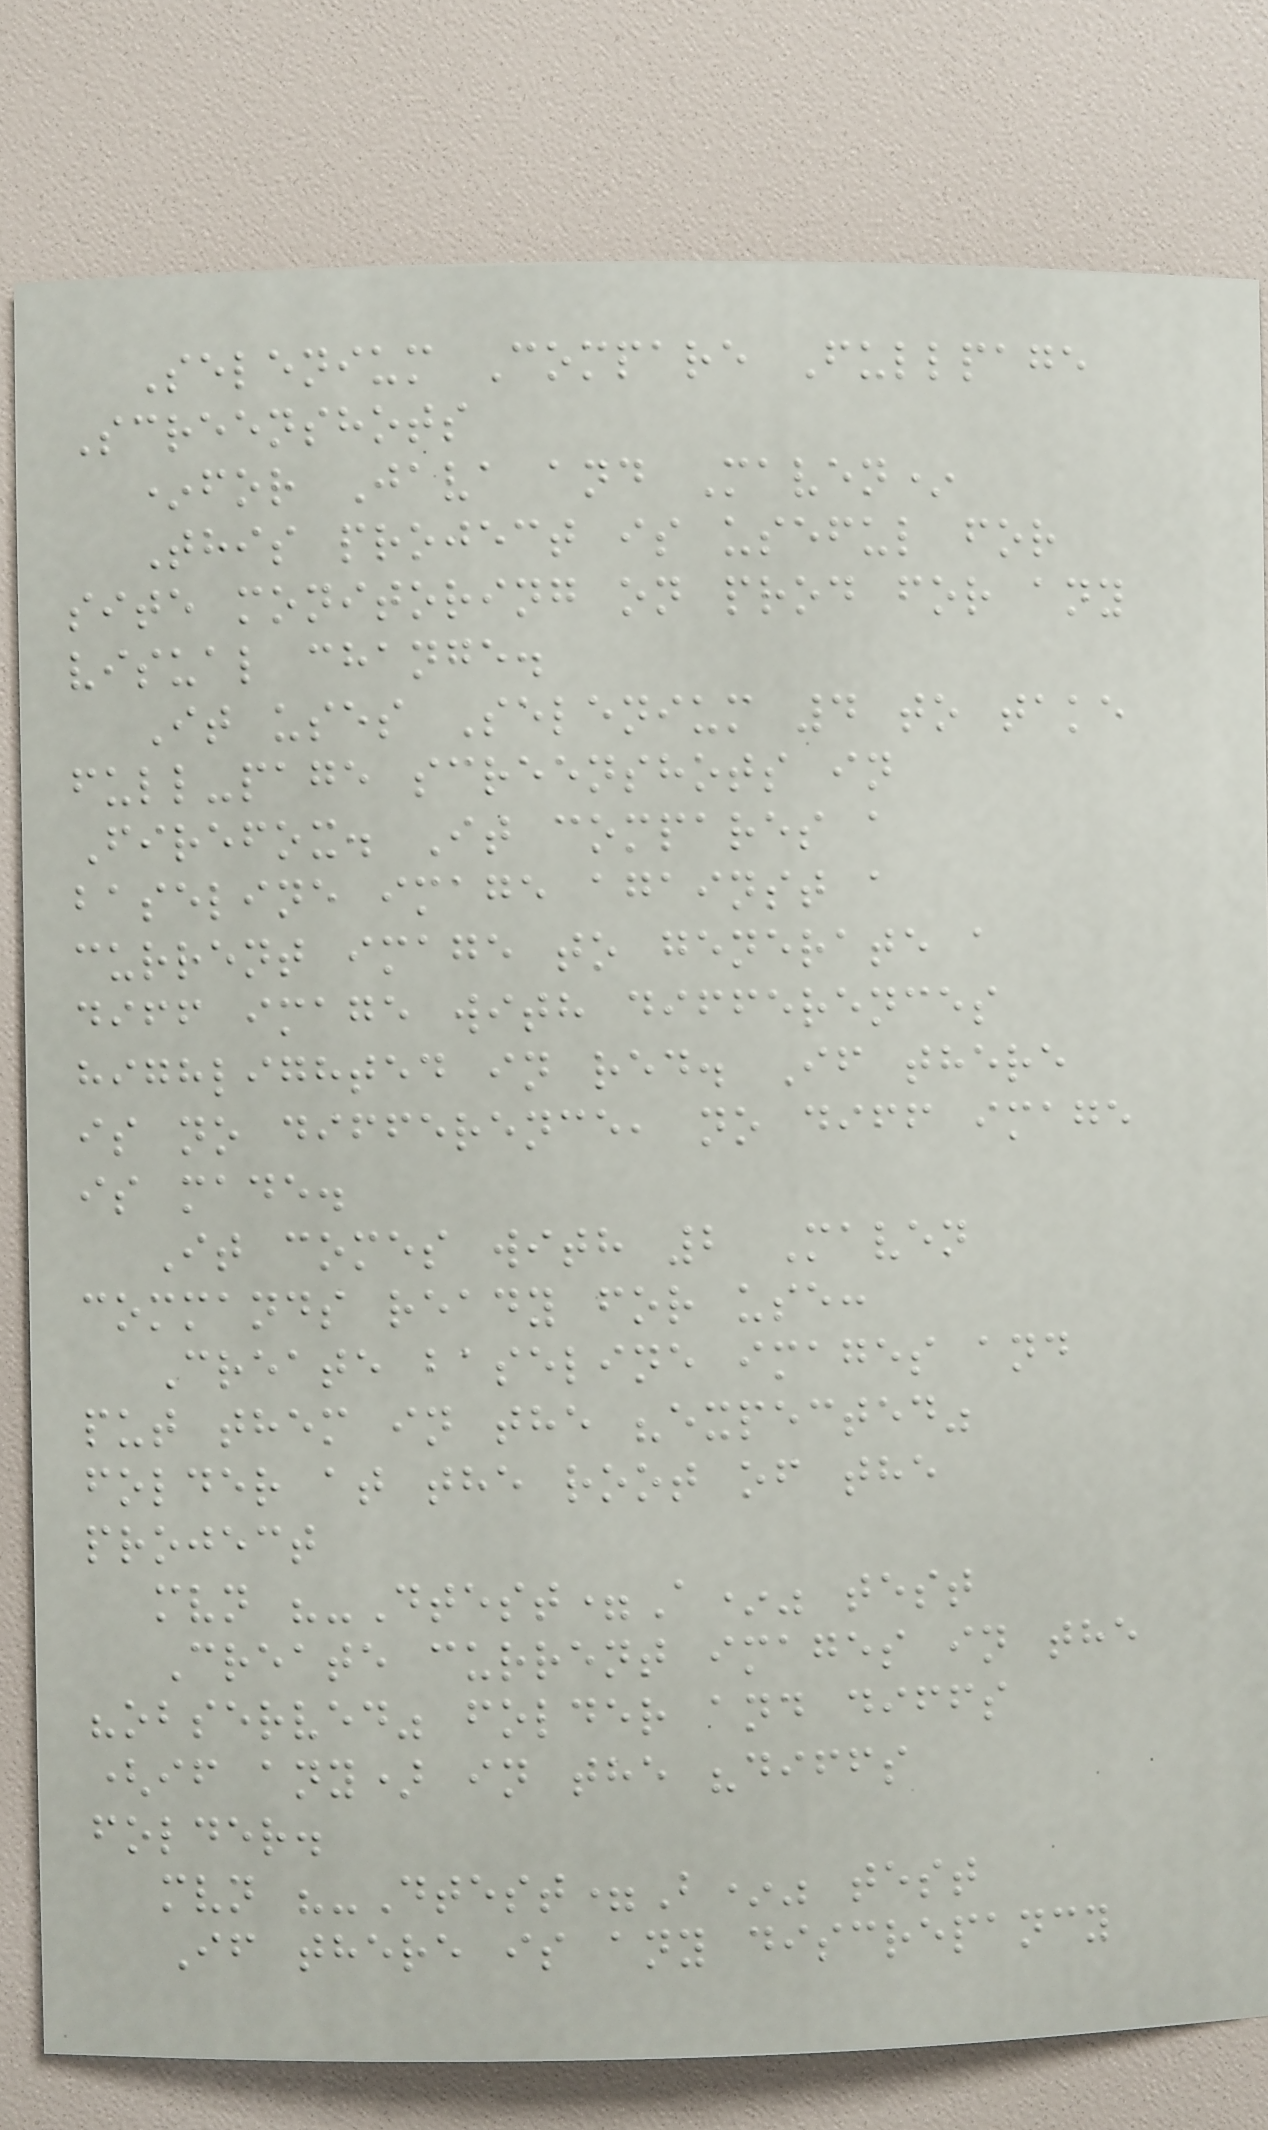Selenium Compare Fullpage
Screenshots
*for Java and Maven*
This project is useful for
site monitoring on prod for any
visual change.
It uses Selenium 4 to take
full-page screenshots in
Firefox. It compares a
baseline image against a
current image to generate a
diff image with differences
highlighted in red. If there
is no difference, no diff image
is made.
It comes with 2 Maven
commands ready for use:
Create baseline images and
put them in the "expected"
folder at the root of the
project
mvn "-Dtest=A*" test
Create current images in the
"observed" folder and diffs
(if any) in the "diffs
folder.
mvn "-Dtest=B*" test
If there is any discrepancy
